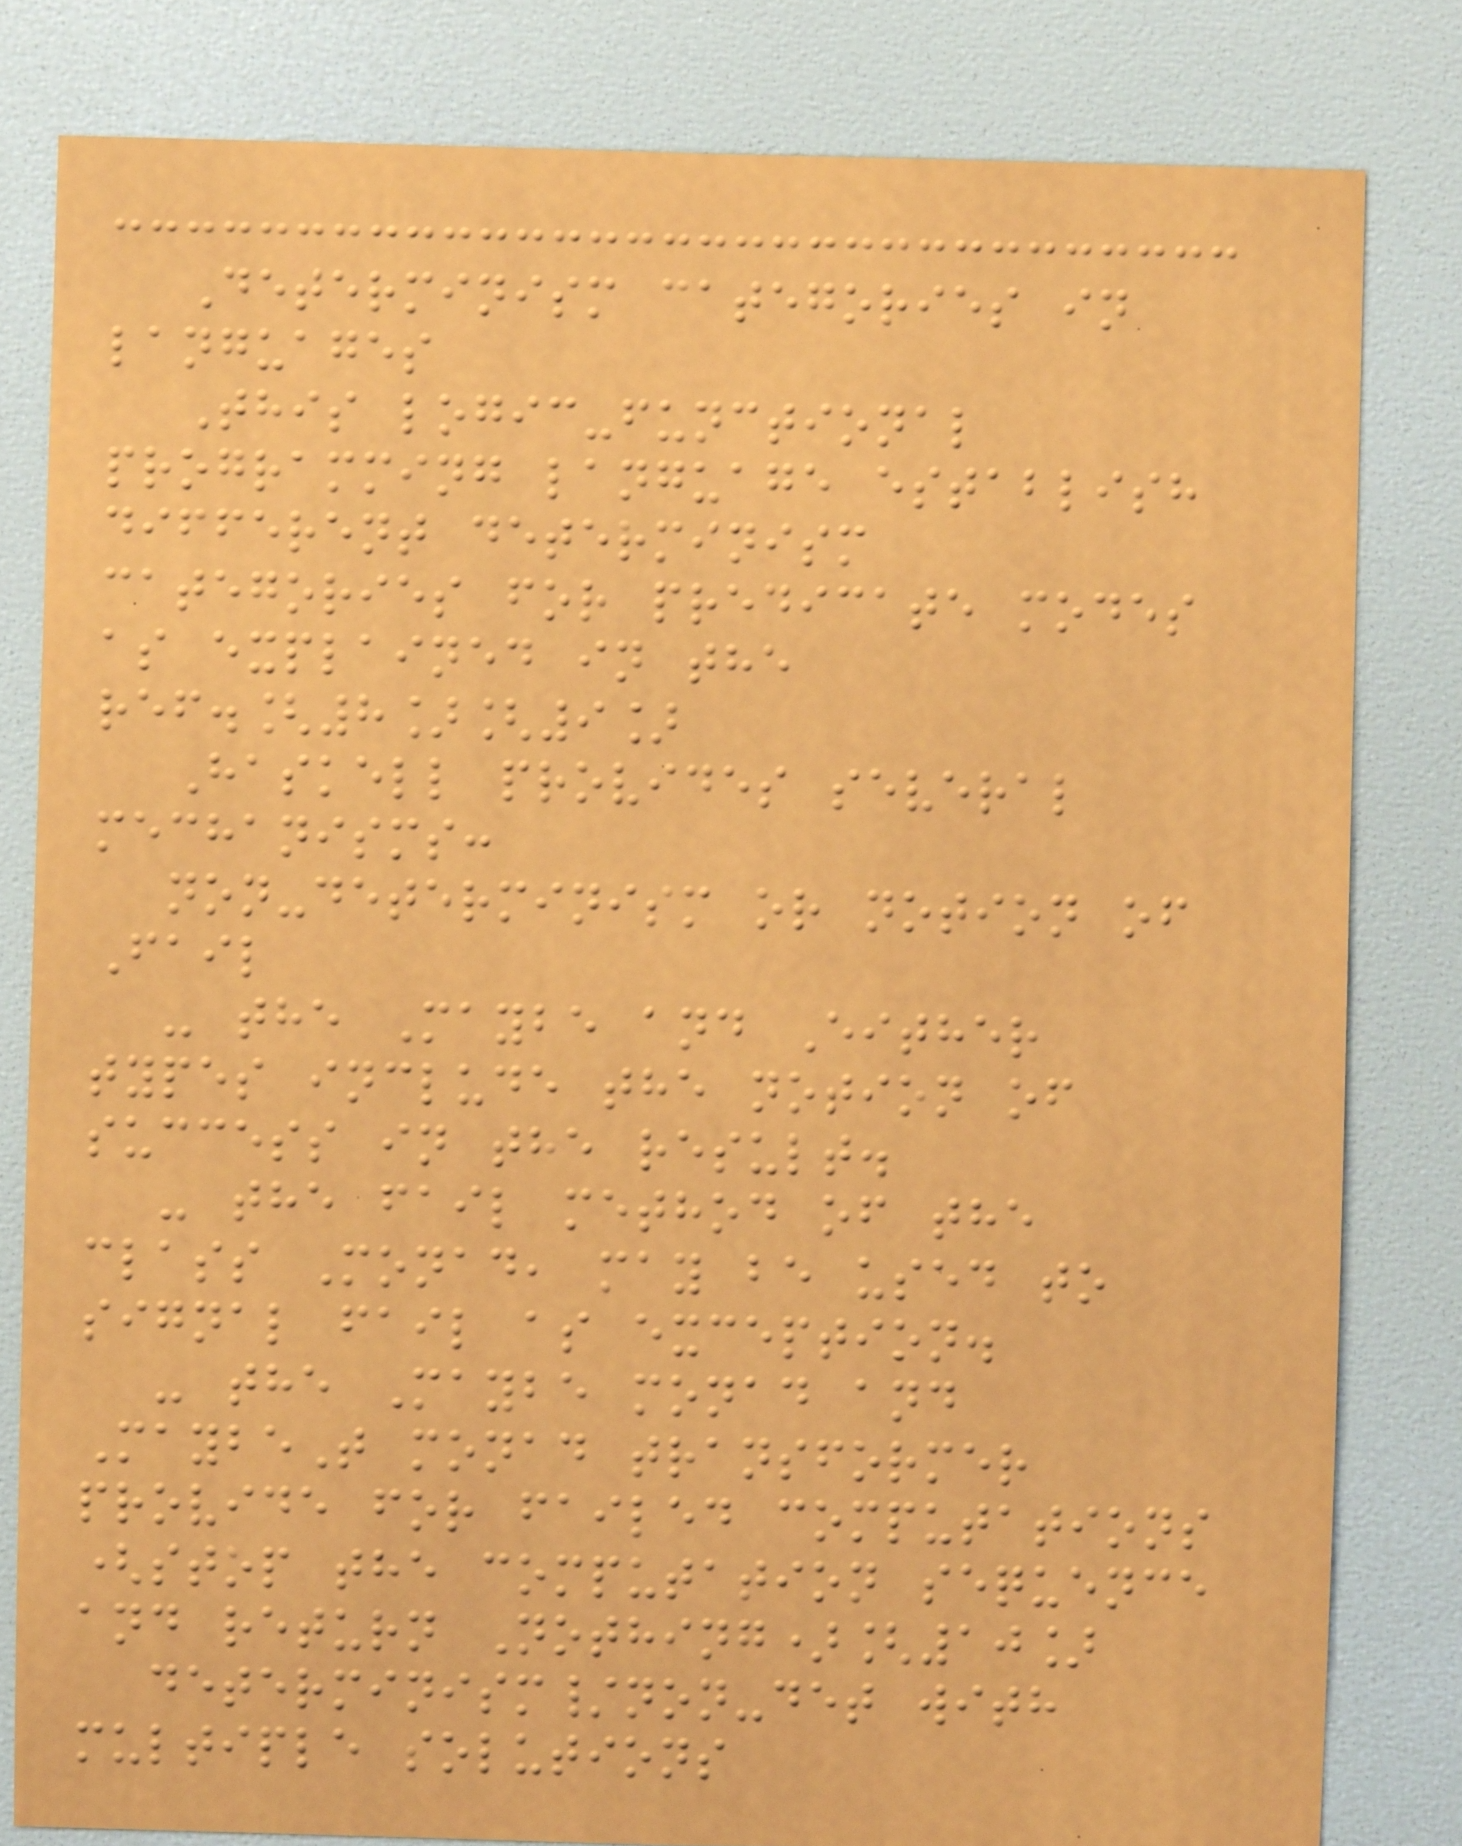Determinism categories in
languages
This logic-functional
programming language establish
different determinism
categories for predicate modes
as explained in the
ref.[8][9]
Haskell provides several
mechanisms:
non-determinism or notion of
Fail
- the Maybe and Either
types include the notion of
success in the result.
- the fail method of the
class Monad, may be used to
signal fail as exception.
- the Maybe monad and
MaybeT monad transformer
provide for failed computations
(stop the computation sequence
and return Nothing)[10]
determinism/non-det with
multiple solutions
